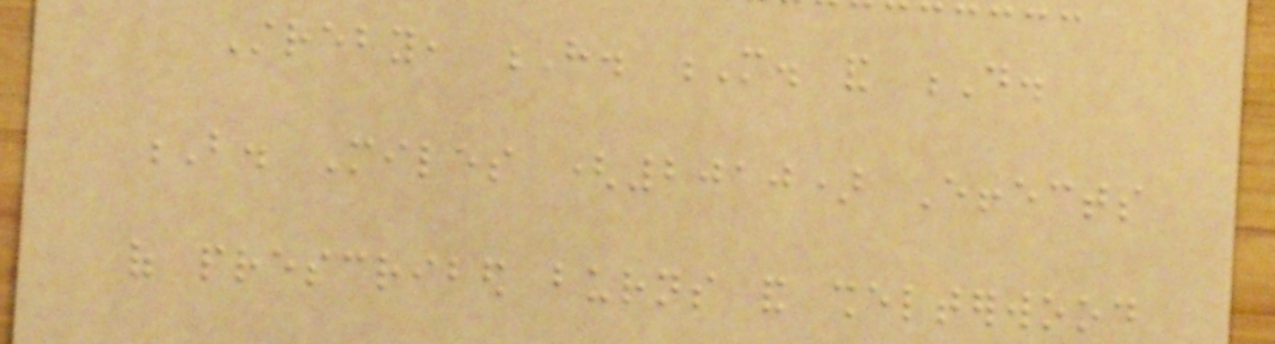Streby, H. M. and D.
B. Miles (2010) Effects
of prescribed burns and shelterwood
